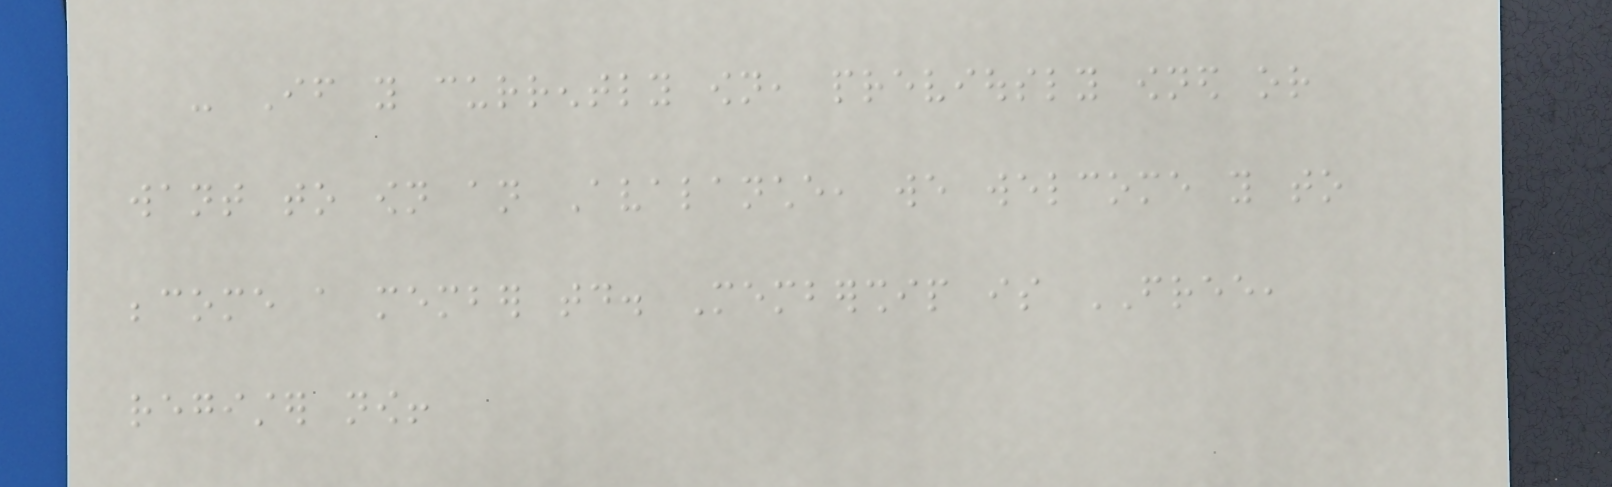- If you currently own, previously owned or
want to own an Avalanche, we welcome you to
become a member today. Membership is FREE,
register now!
